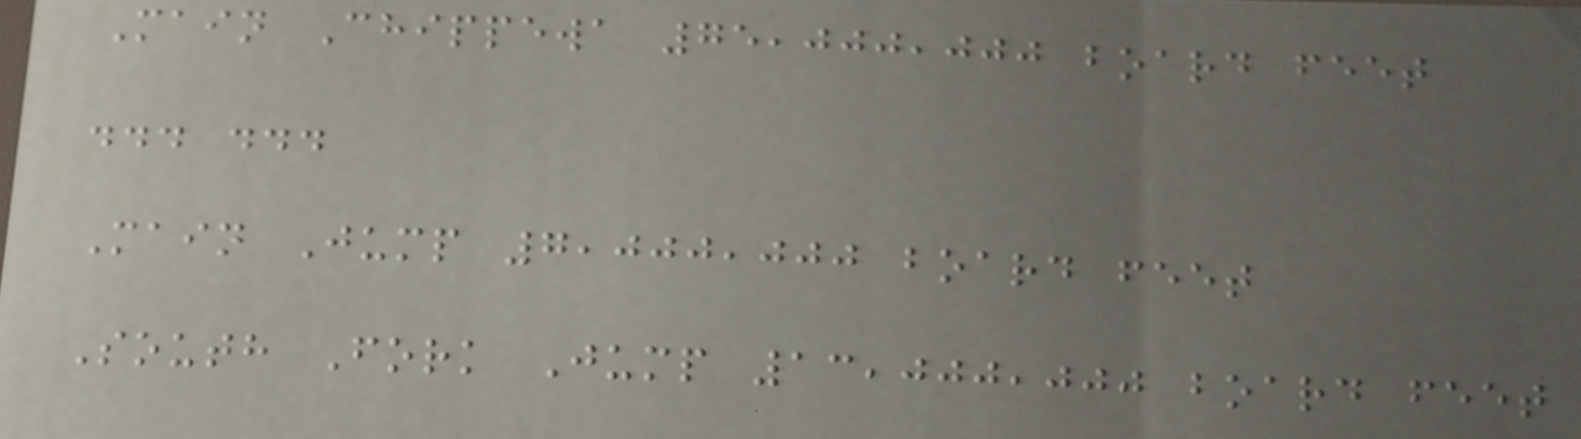Main Chippewa 75,000,000 board feet
... ...
Main Jump 7,000,000 board feet
South Fork Jump 13,000,000 board feet
